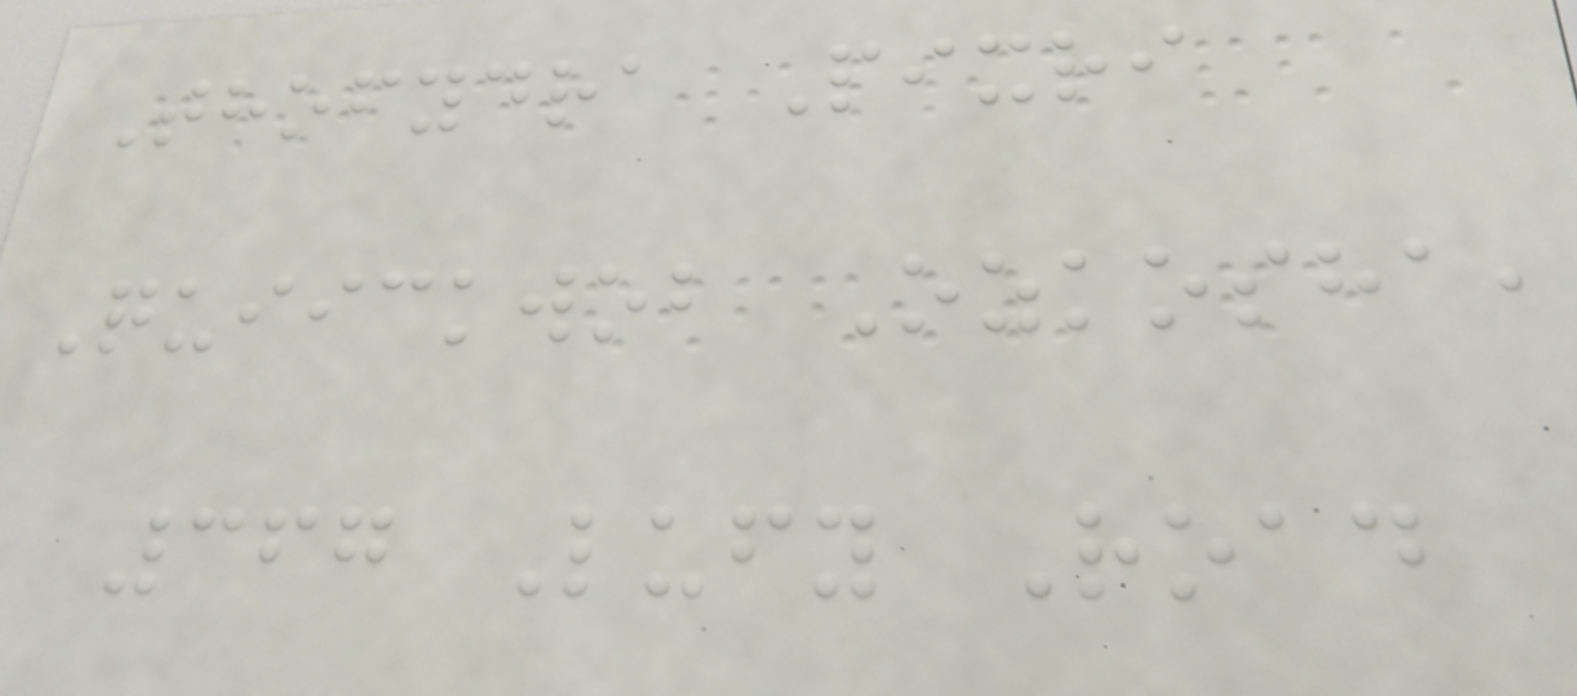Thofydra Pixri
Quiickwob Ozkosha,
367 Lufy Road
